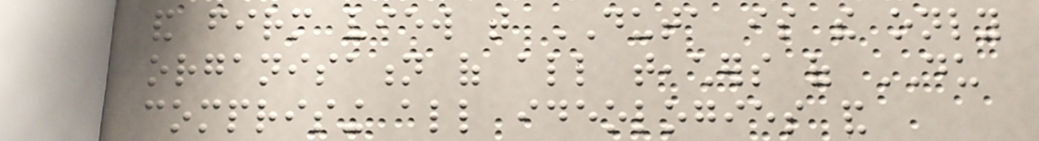and firm view that DUTA is the only
organisation of all teachers of DU
comprising all ideologies and
